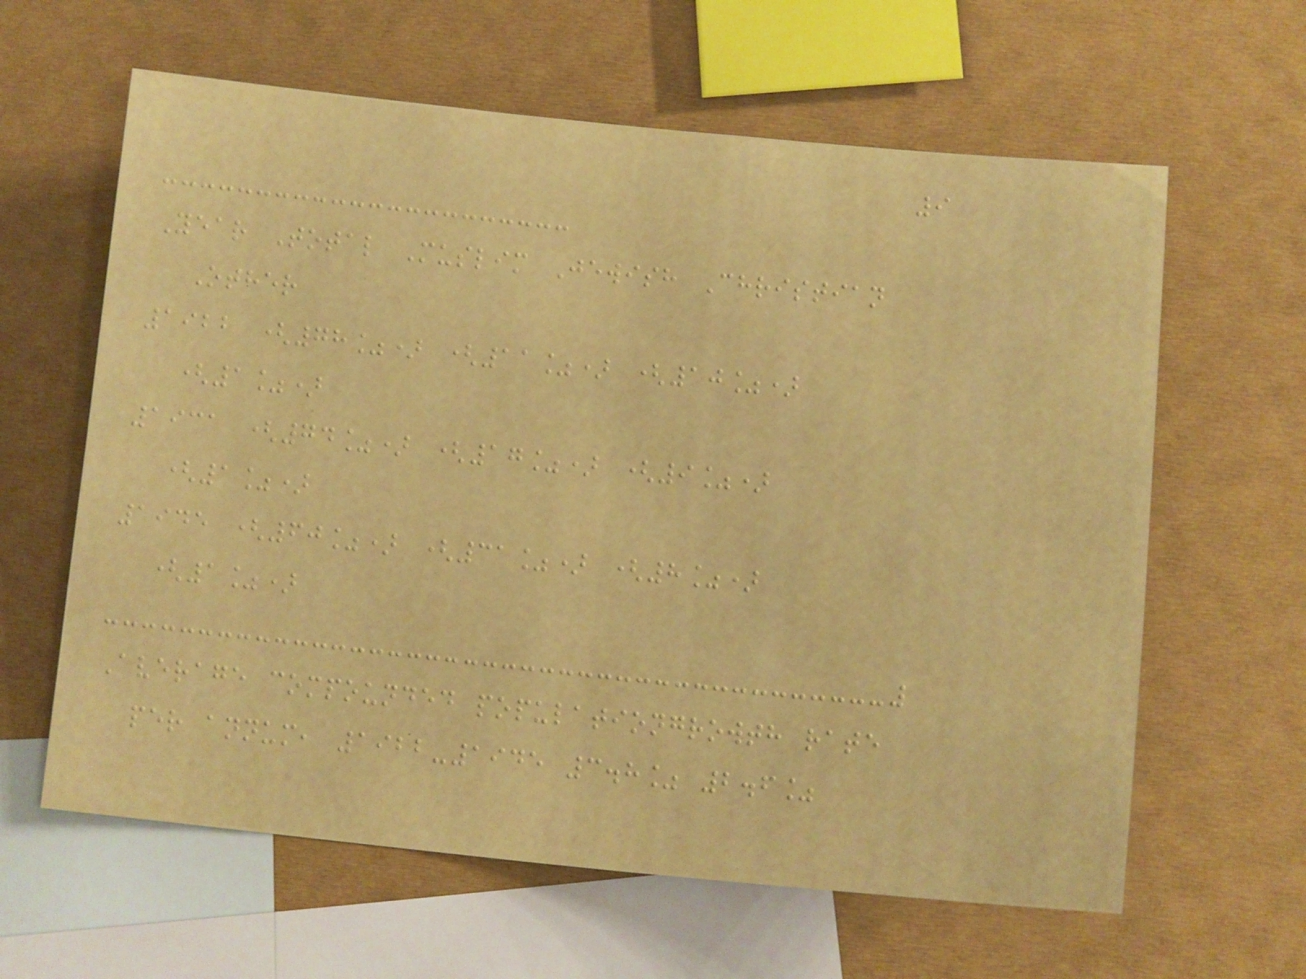9
Year Total Muslim Jewish Christian
Other
1922 (78%) (11%) (10%)
(1%)
1931 (74%) (17%) (9%)
(1%)
1945 (60%) (31%) (8%)
(1%)
Average compounded populationgrowth rate
per annum, 1922-1945 3.8% 2.6%
